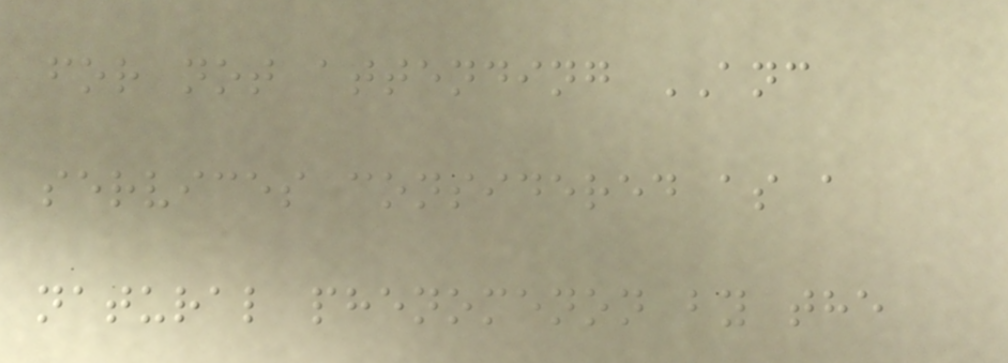for not attending ANC
services considered as a
natural phenomenon by the
